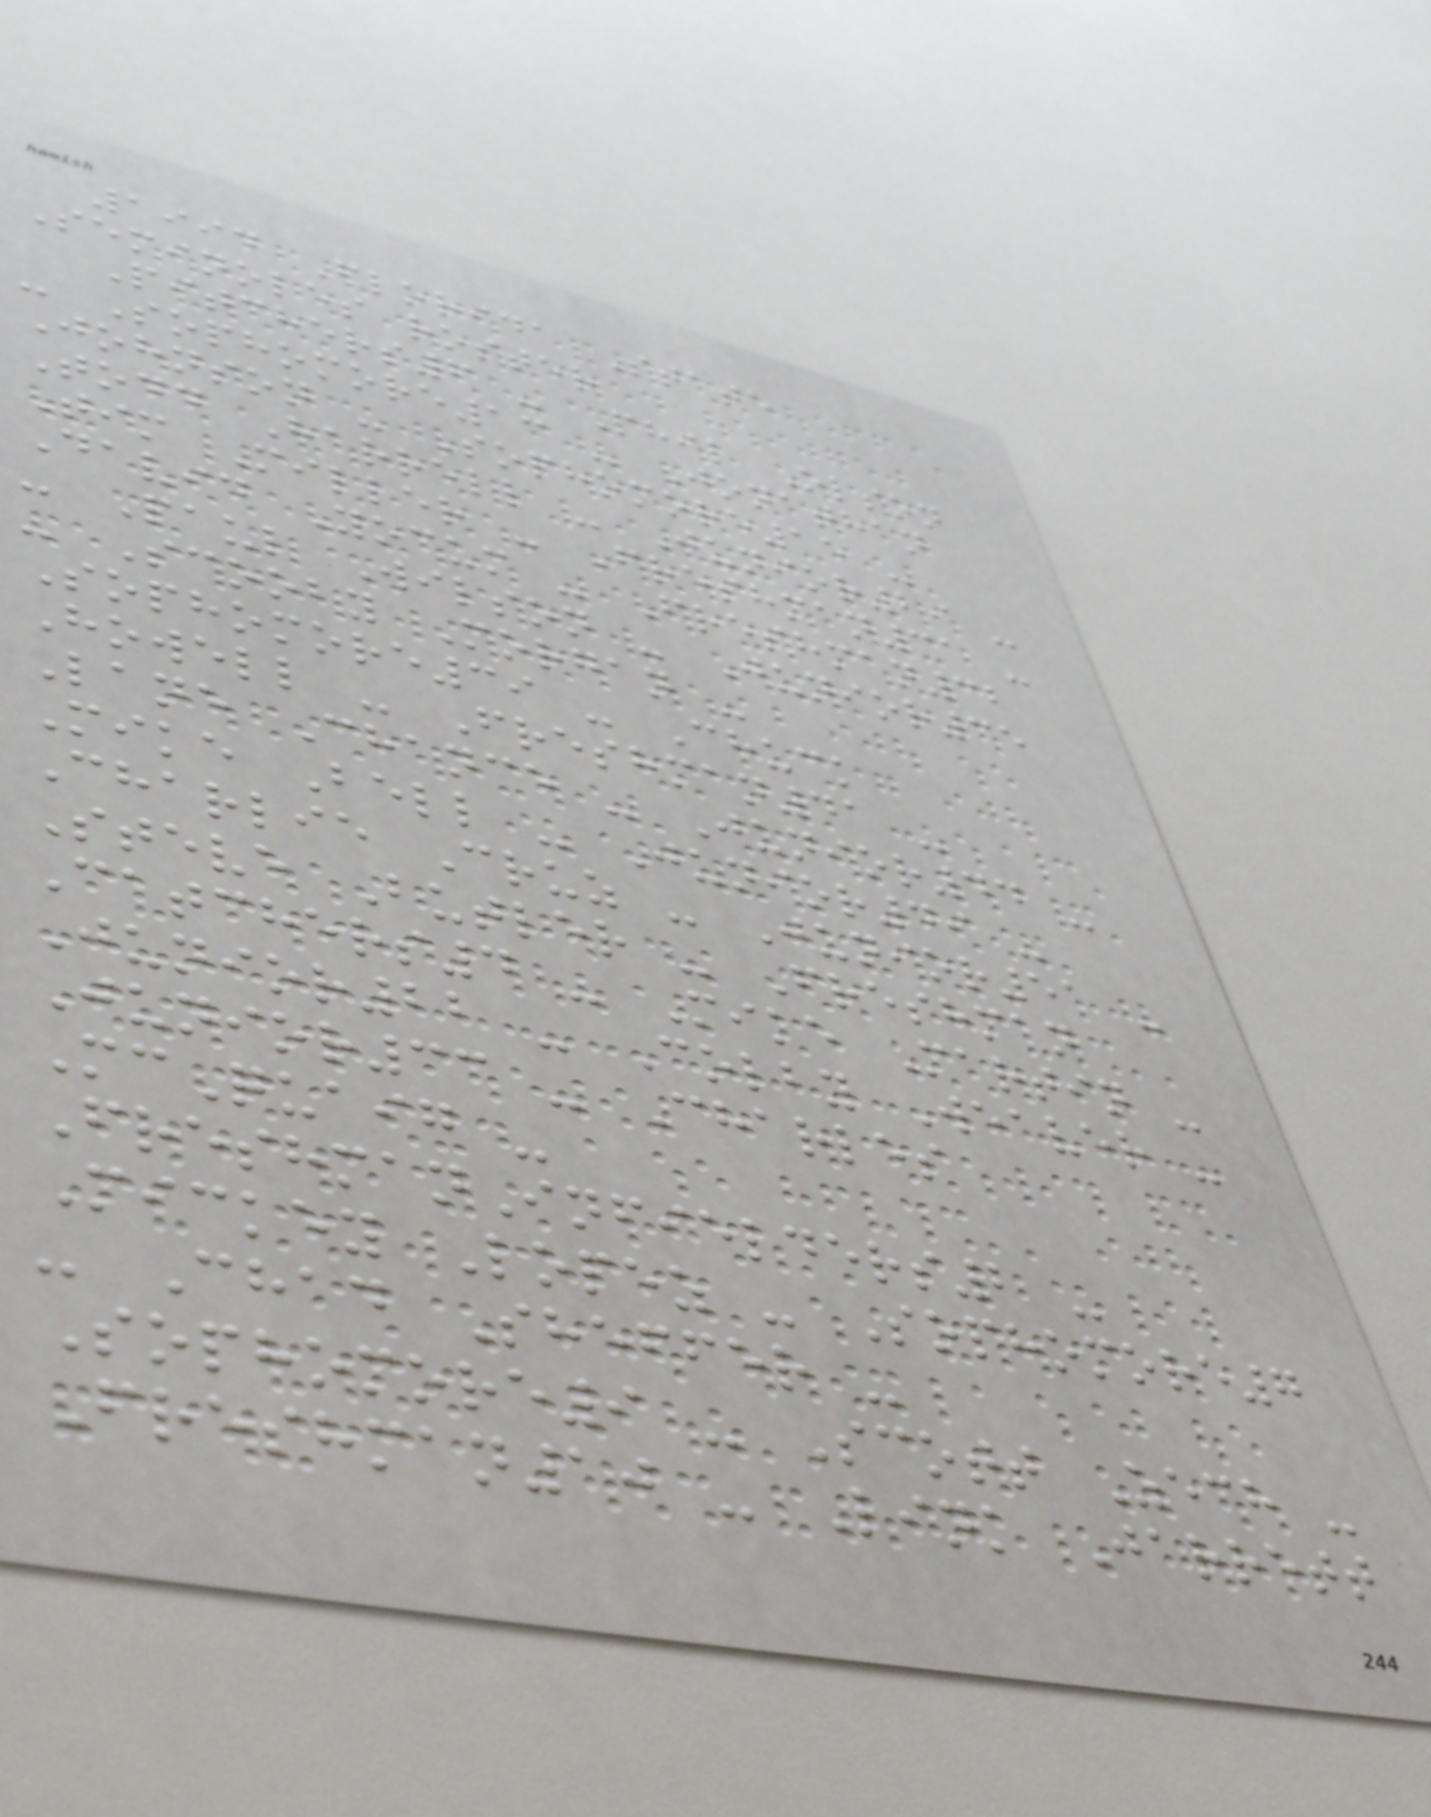1994 Florida State
Seminoles roster
Pitchers6 - Phil Olson
- Sophomore13 - Jonathan
Johnson - Sophomore15 -
Todd Harrell - Junior29 -
Tim Miller - Freshman31 -
David Yocum - Freshman32
- Paul Wilson - Junior35
- Scooby Morgan -
Sophomore39 - Chuck
Howell - Freshman41 -
Lane Chance - Junior44 -
Mike Bell - Junior49 -
Charlie Cruz - Junior51 -
Steve Butler - Freshman
Catchers4 - Mike Martin -
Junior22 - Colby Weaver -
Junior33 - Charles
McQuaig -
FreshmanInfielders2 -
Mickey Lopez - Sophomore7
- Chad Sheffer -
Sophomore9 - Scott Zech -
Freshman10 - Link Jarrett
